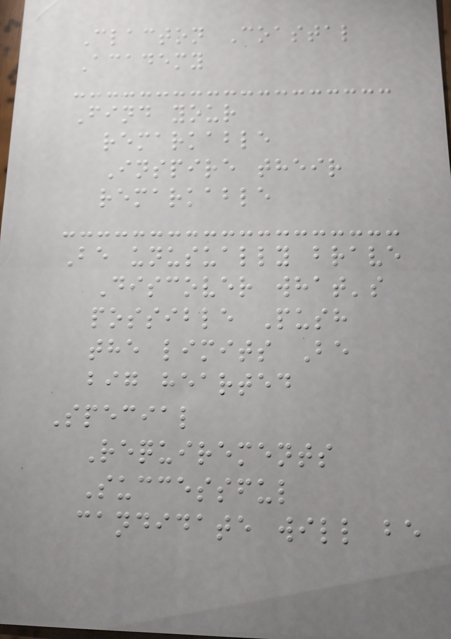Clacton Coastal
Academy
Find your
remarkable
Inspire their
remarkable
Be unusually brave
Discover what's
possible Push
the limits Be
big hearted
Special
Requirements
Successful
candidate will be
